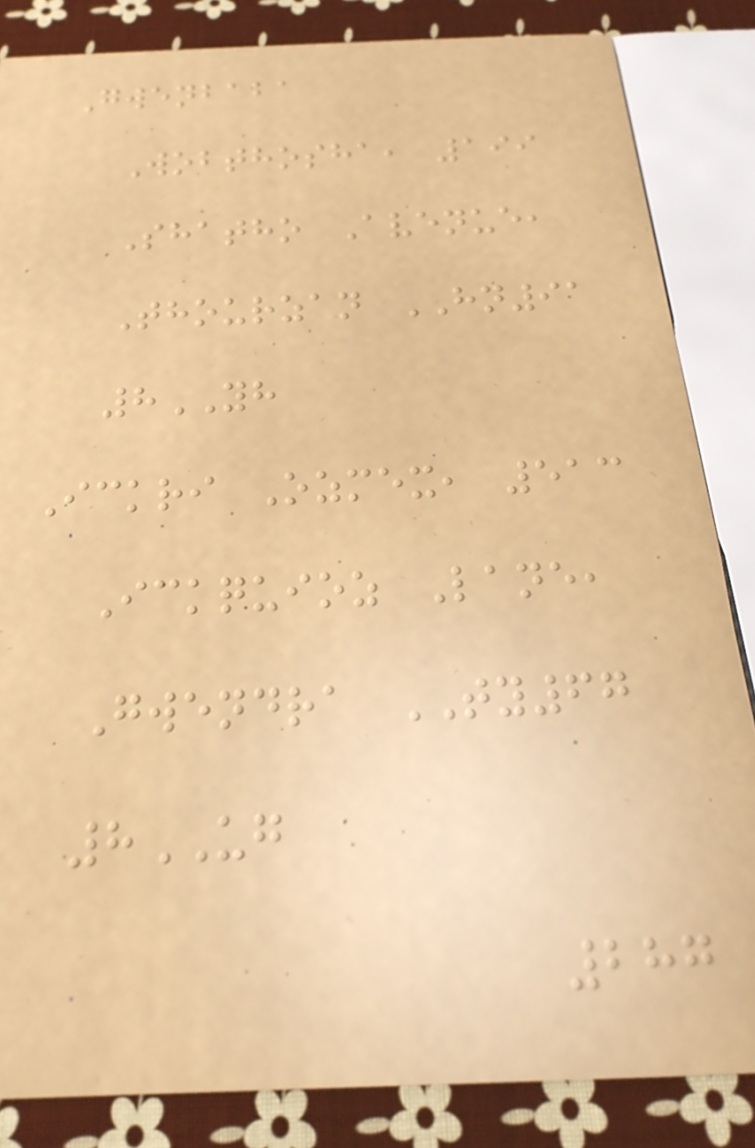Gwenbaba
Wobthosha, 199
Shatho Avenue,
Thourzan HN91
8YH
Ickri Ozmex, 513
Ickquioz Lane,
Gwendra TY67
8UG
287
